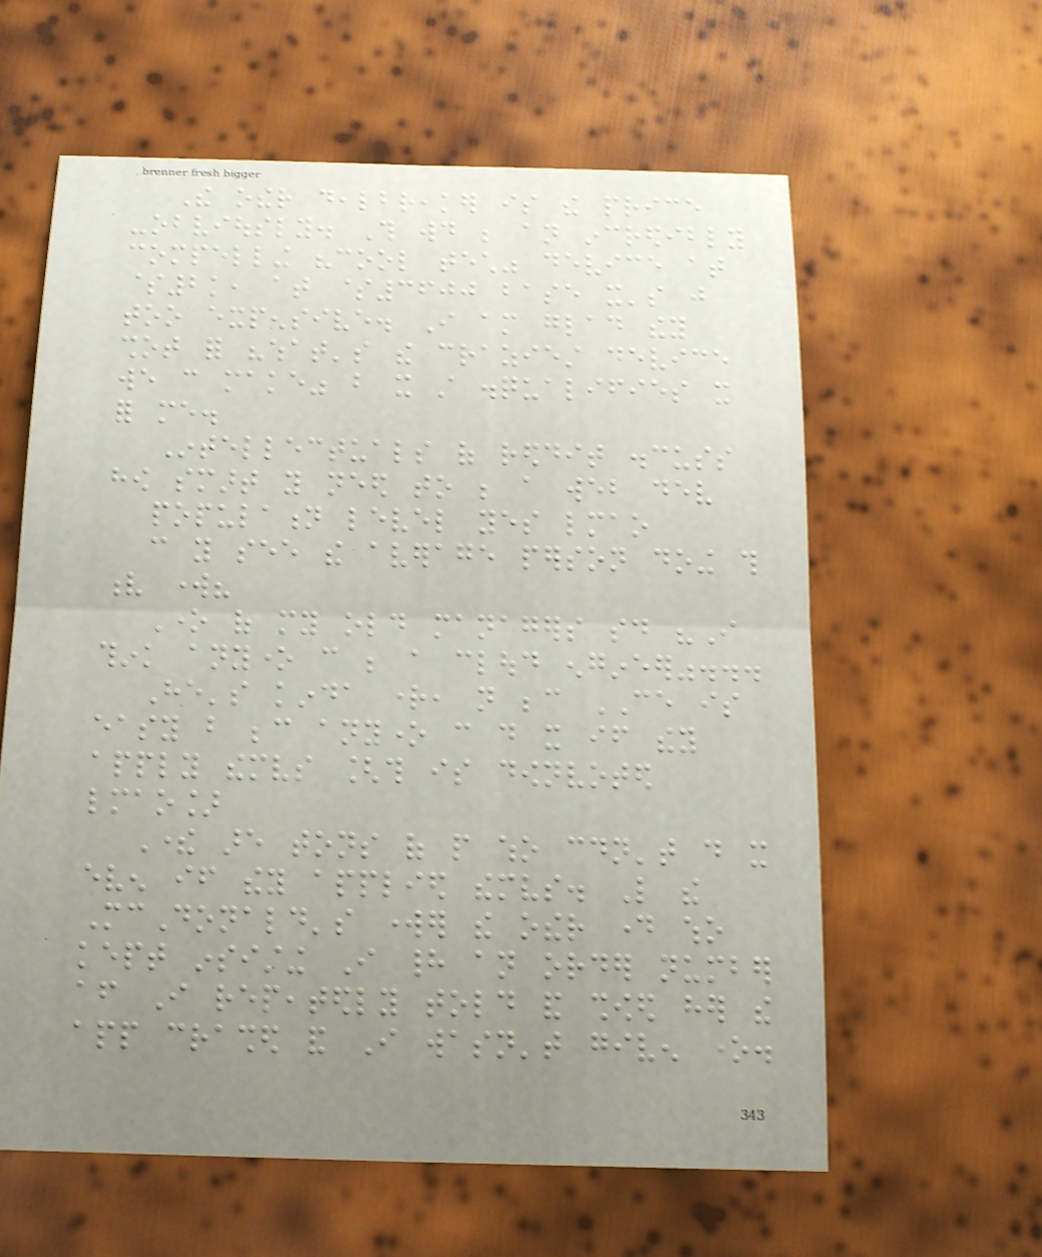The other dealbreaker is the price
-obviously. This would be an incredibly
compelling "cool tech" device at
$2k, at $3600 base it's just
too expensive. I am glad they
shot for "what's the craziest device
we can make" but it still disqualifies it
for me.
Intellectuals of reddit discuss
how smart you need to be a web dev
population level yes lmao
can you see the average person doing this
v work?
One of my old managers said "I
think anyone can be a cloud engineer"...
He's kinda right, not because CE is
easy but because anyone can do it if they
apply themselves [this is downvoted
lmao]
There are tons of people who couldn't do it
even if they applied themselves. Like the
McDonald's worker the other day who
kept insisting I had an order number
after I repeatedly told and showed her the
app crashed and I wasn't given one.
